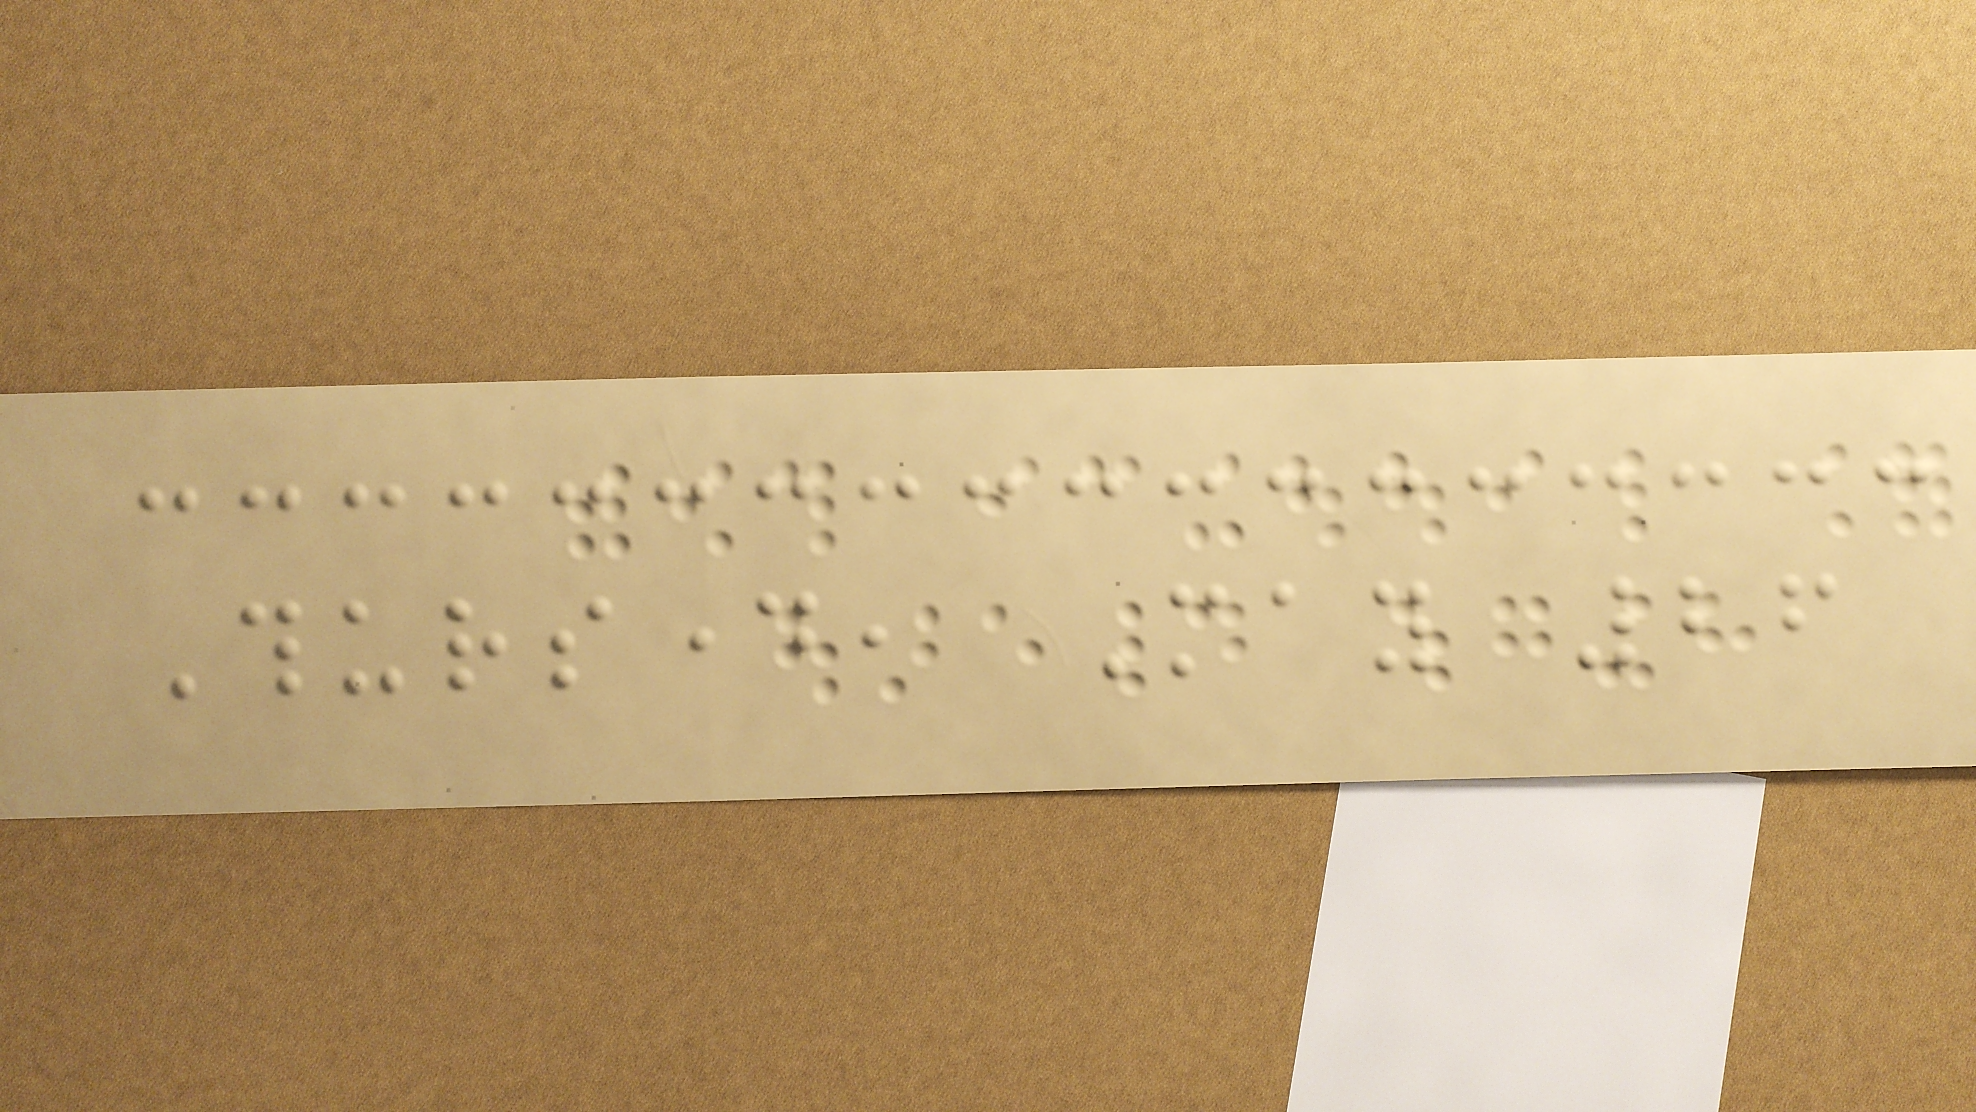Thursday, May 26
